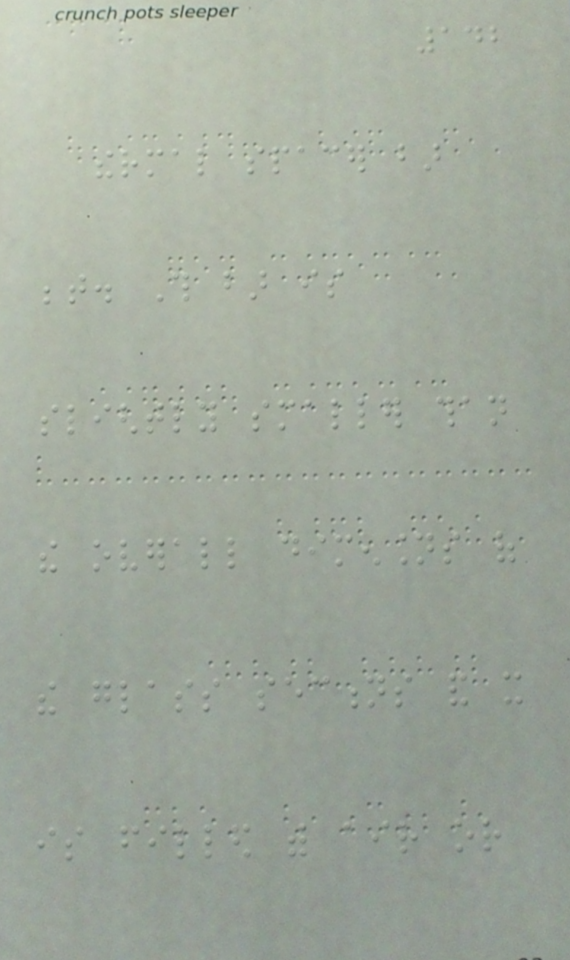142
thermal spacer bar
between. This bar is
slightly smaller than
the overall dimensions of
the glass sections and it
is filled with air or
